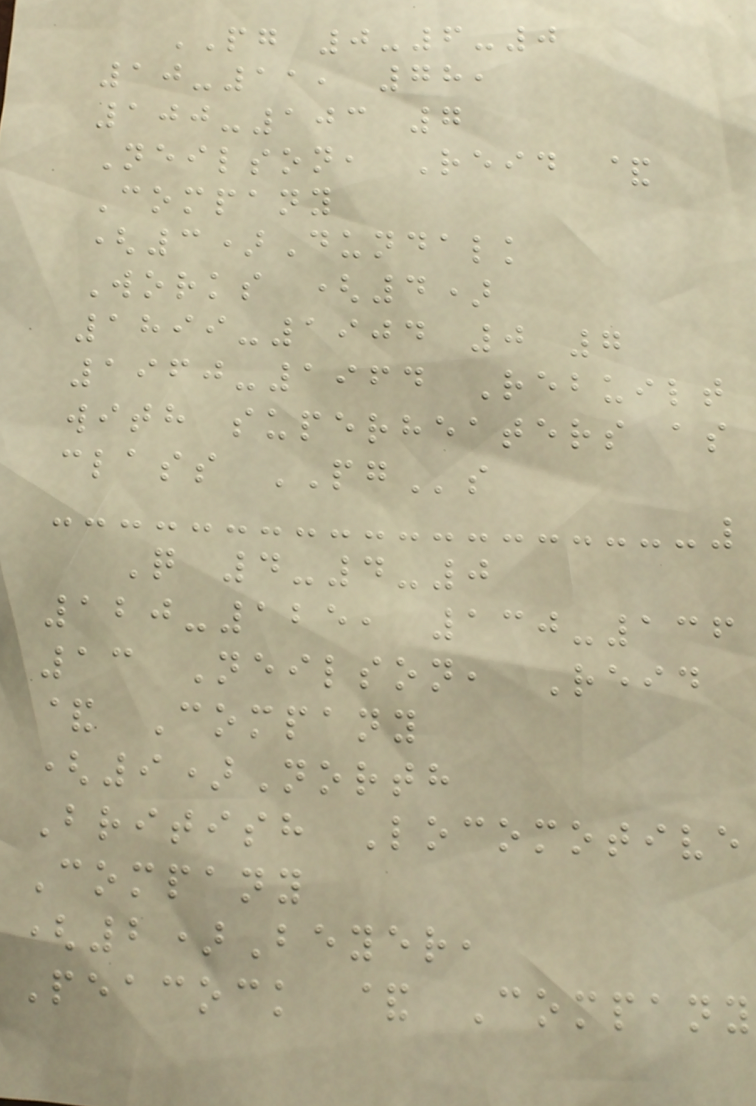PG 0-6-0
10-11, 78,
100-103 7
Neilson, Reid &
Company
(3)Dundalk
Works (4)
1899-1904 0 7
1960-1964 Rebuilt
with superheaters as
class PGs
Q 4-4-0
120-125, 130-136
13 Neilson, Reid
& Company
(9)North
British Locomotive
Company
(2)Beyer,
Peacock & Company
